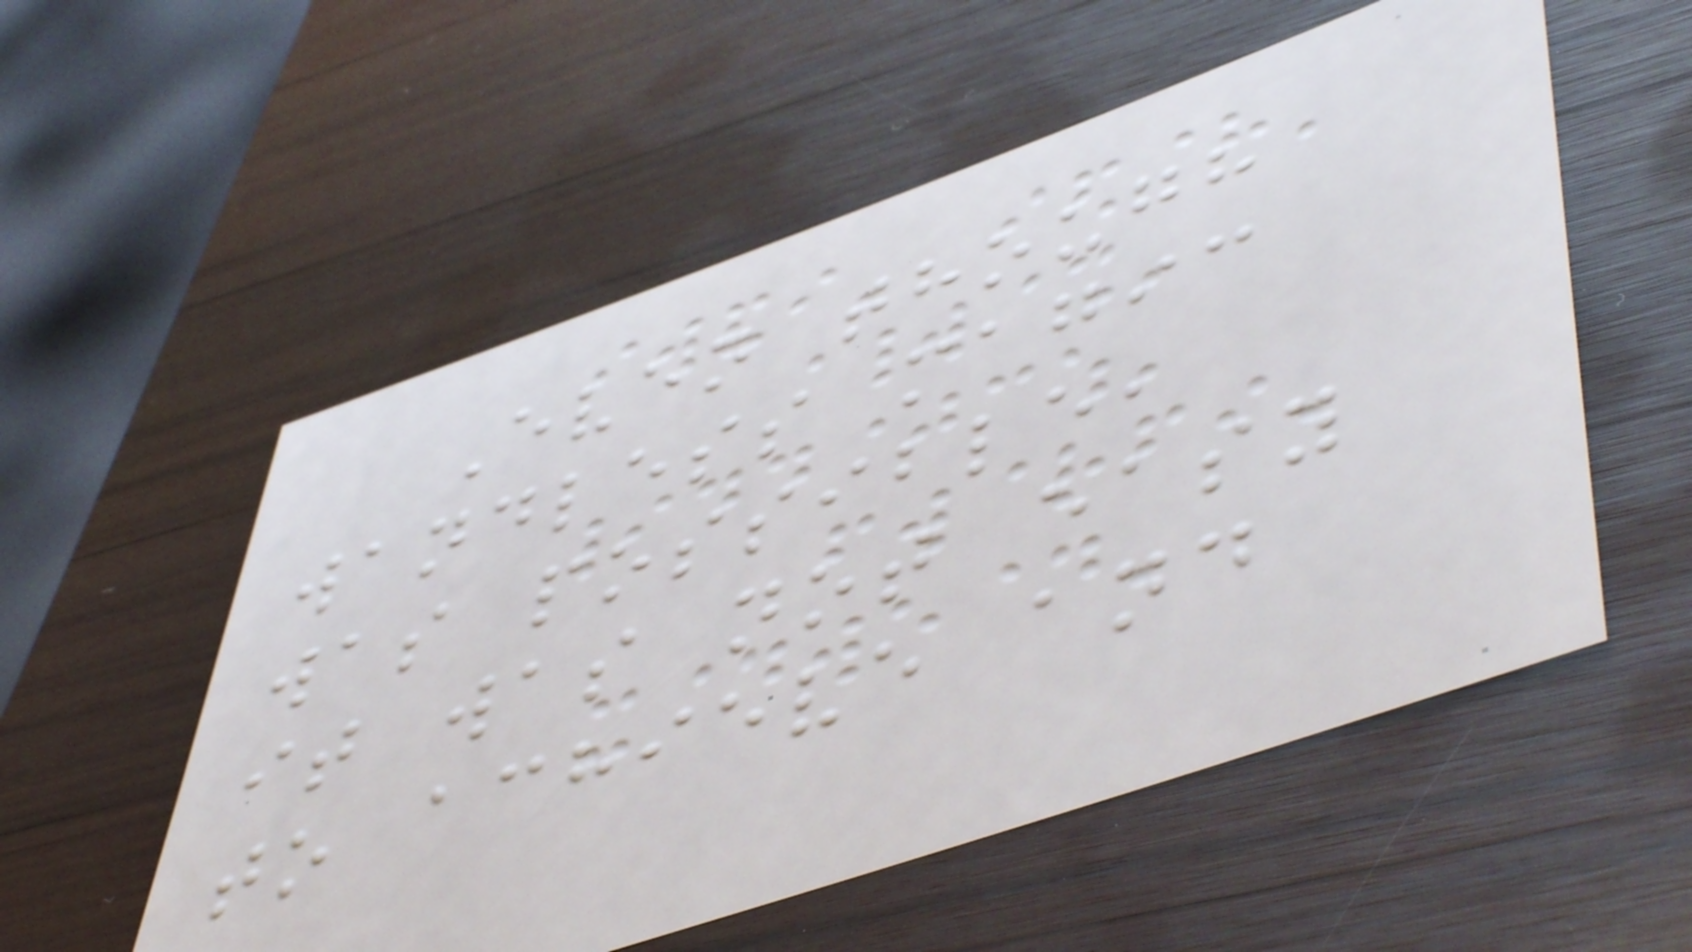Even though
wandless magic
was possible,
it was not easy
to achieve and
